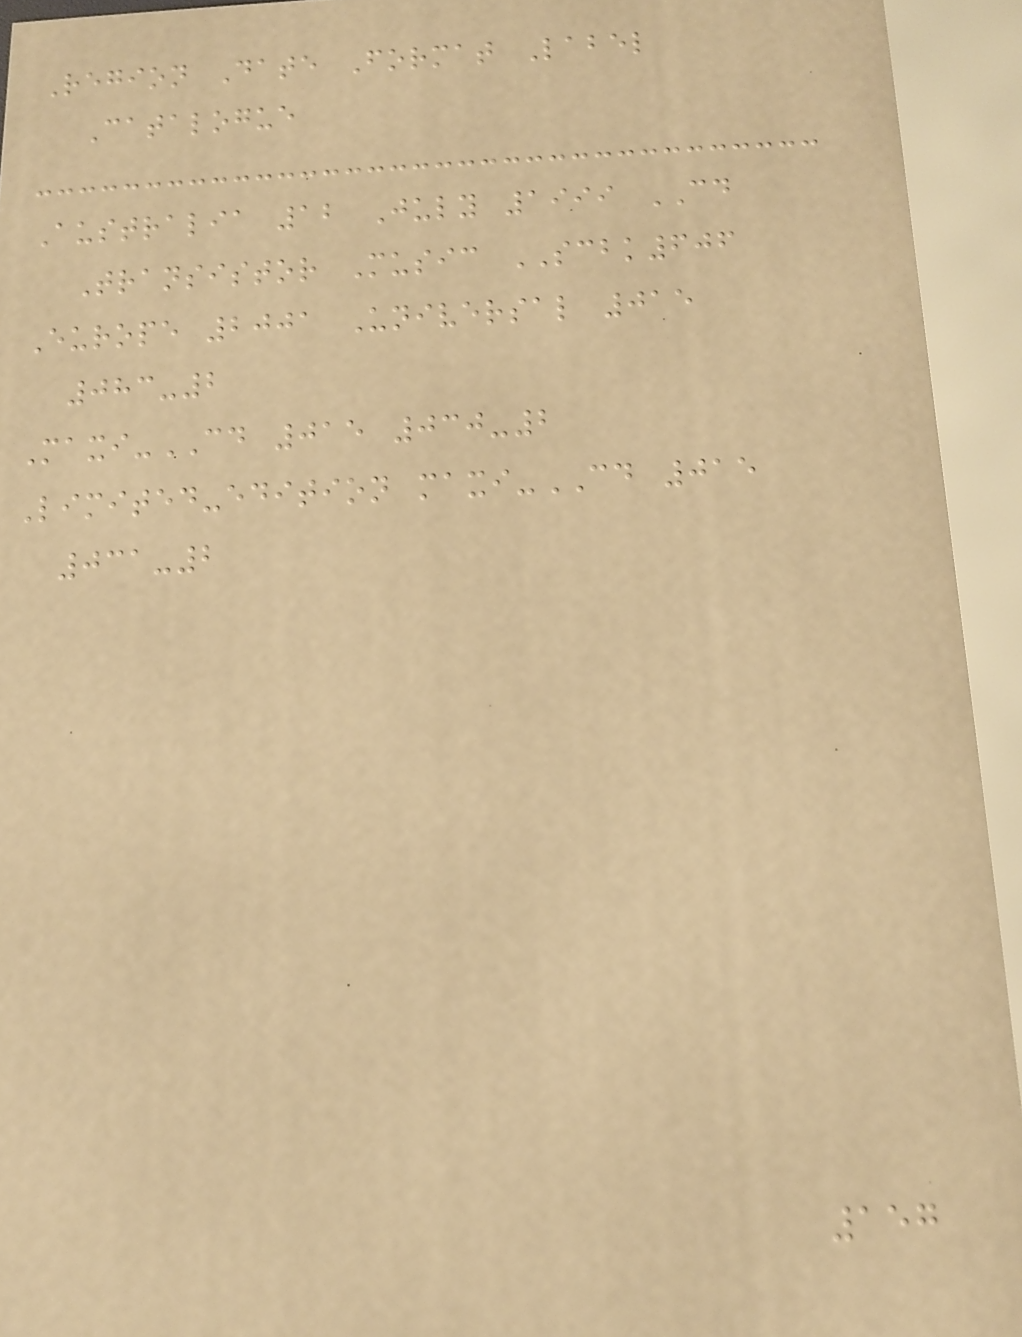Region Date Format Label
Catalogue
Australia 12 July 1999 CD
Transistor Music SCBK606
Europe 2001 Universal 015
083-2
Maxi-CD 015 030-2
Limited-edition maxi-CD 015
031-2
157
